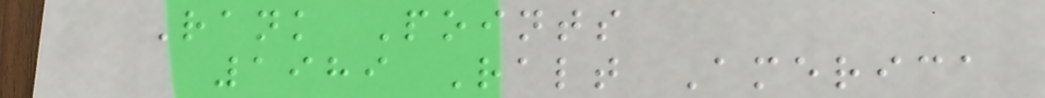Rank Points
1989 Ralt America
